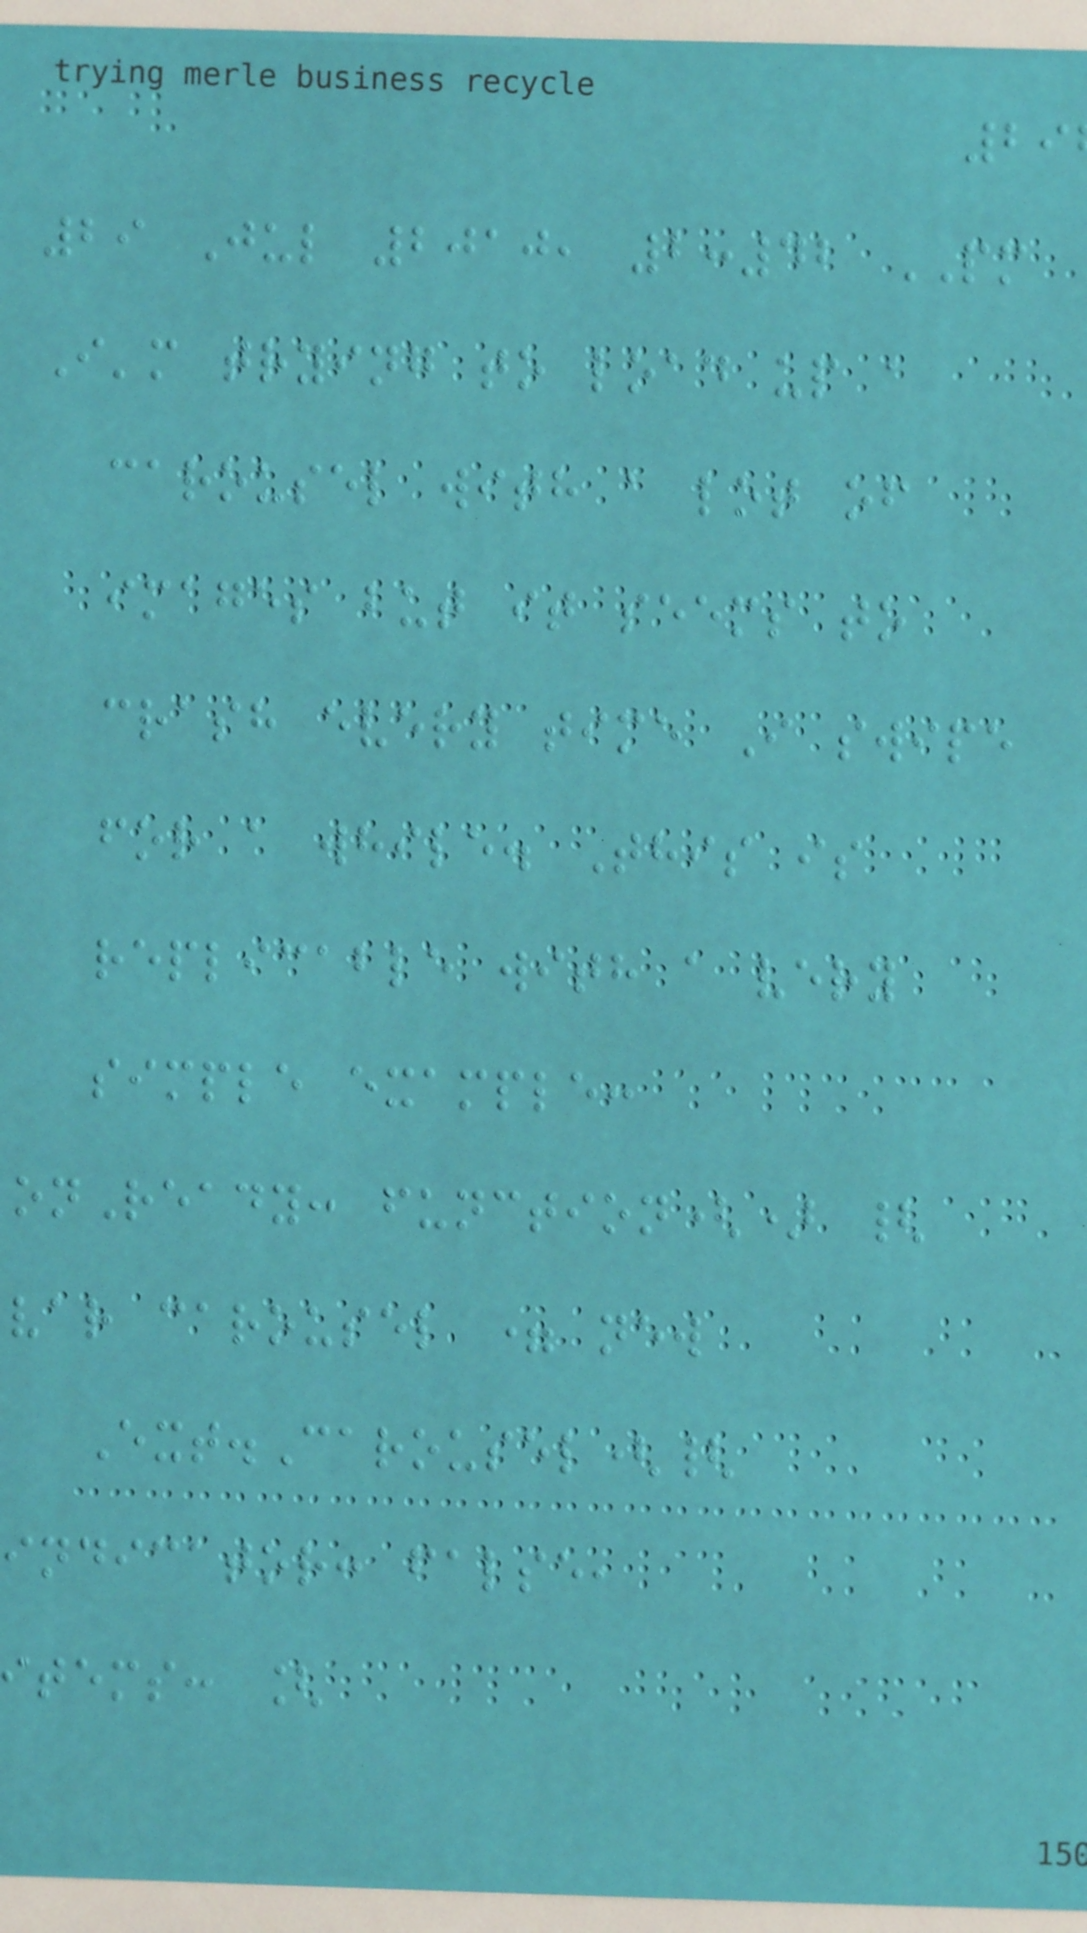29 Jul 2010, 2:42 PM
I'm trying to load up a
carousel with a lot of
images but it seems to
crash every time I swipe
for a while. This is
replicable with a very
simple example:
onReady: function() {
var carousel = new
Ext.Carousel({
indicator: false,
tems: [
